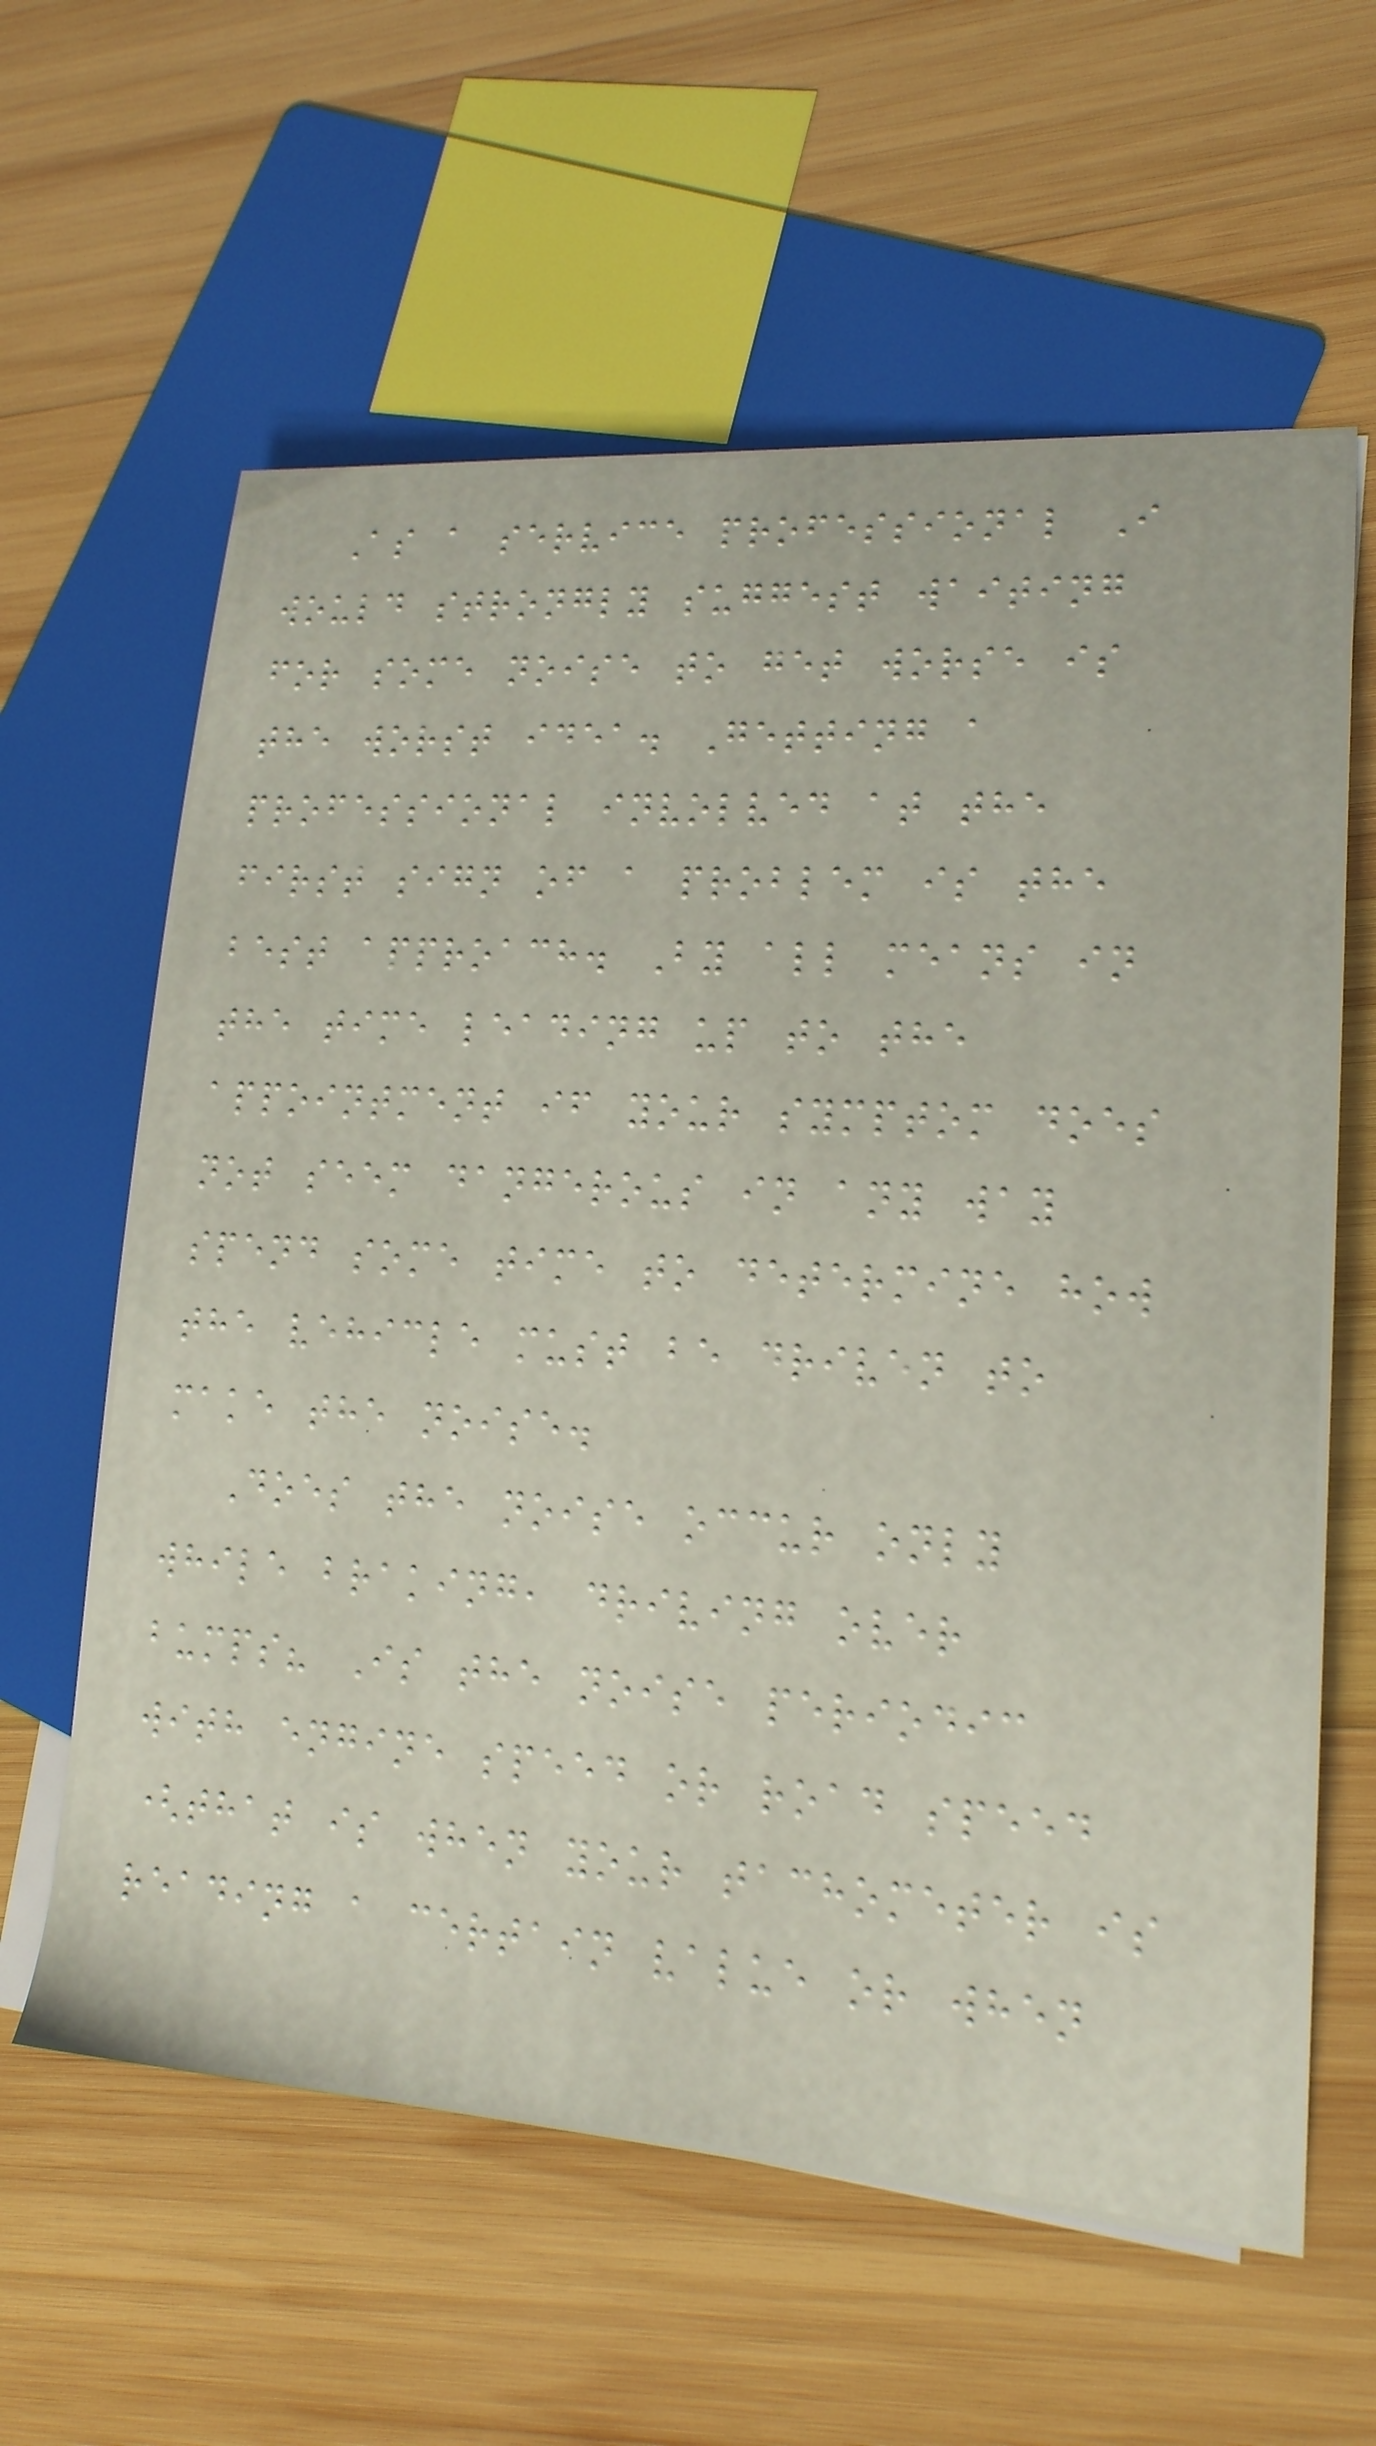As a service professional I
would strongly suggest waiting
for some noise to get worse is
the worst idea. Getting a
professional involved at the
first sign of a problem is the
best approach. By all means in
the time leading up to the
appointment if your symptom does
not seem dangerous in any way
spend some time to determine how
the vehicle must be driven to
make the noise.
Does the noise occur only
while braking, driving over
bumps? Is the noise periodic
with engine speed or road speed
(that is when your tachometer is
reading a certain value or when
